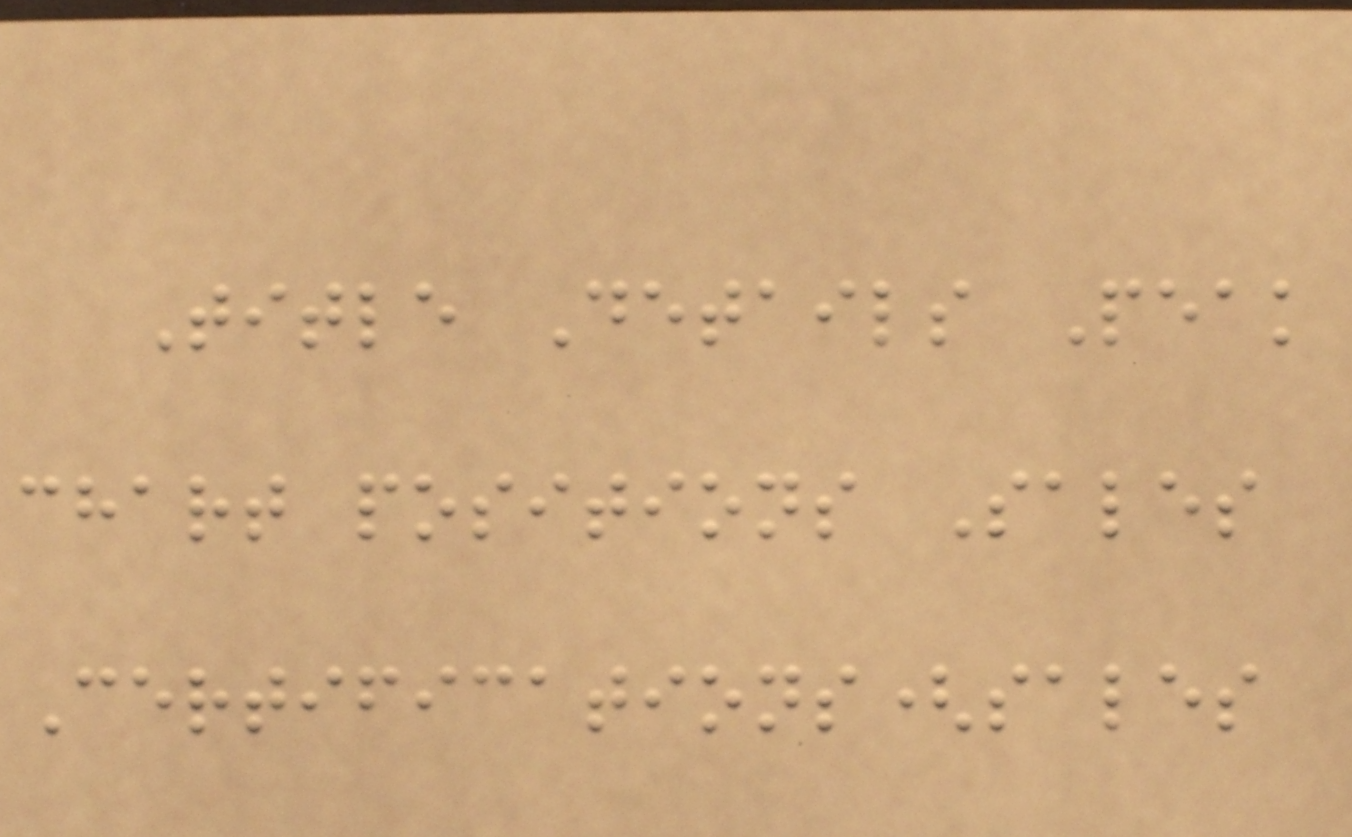Title Details Peak
chart positions Sales
Certifications(sales
